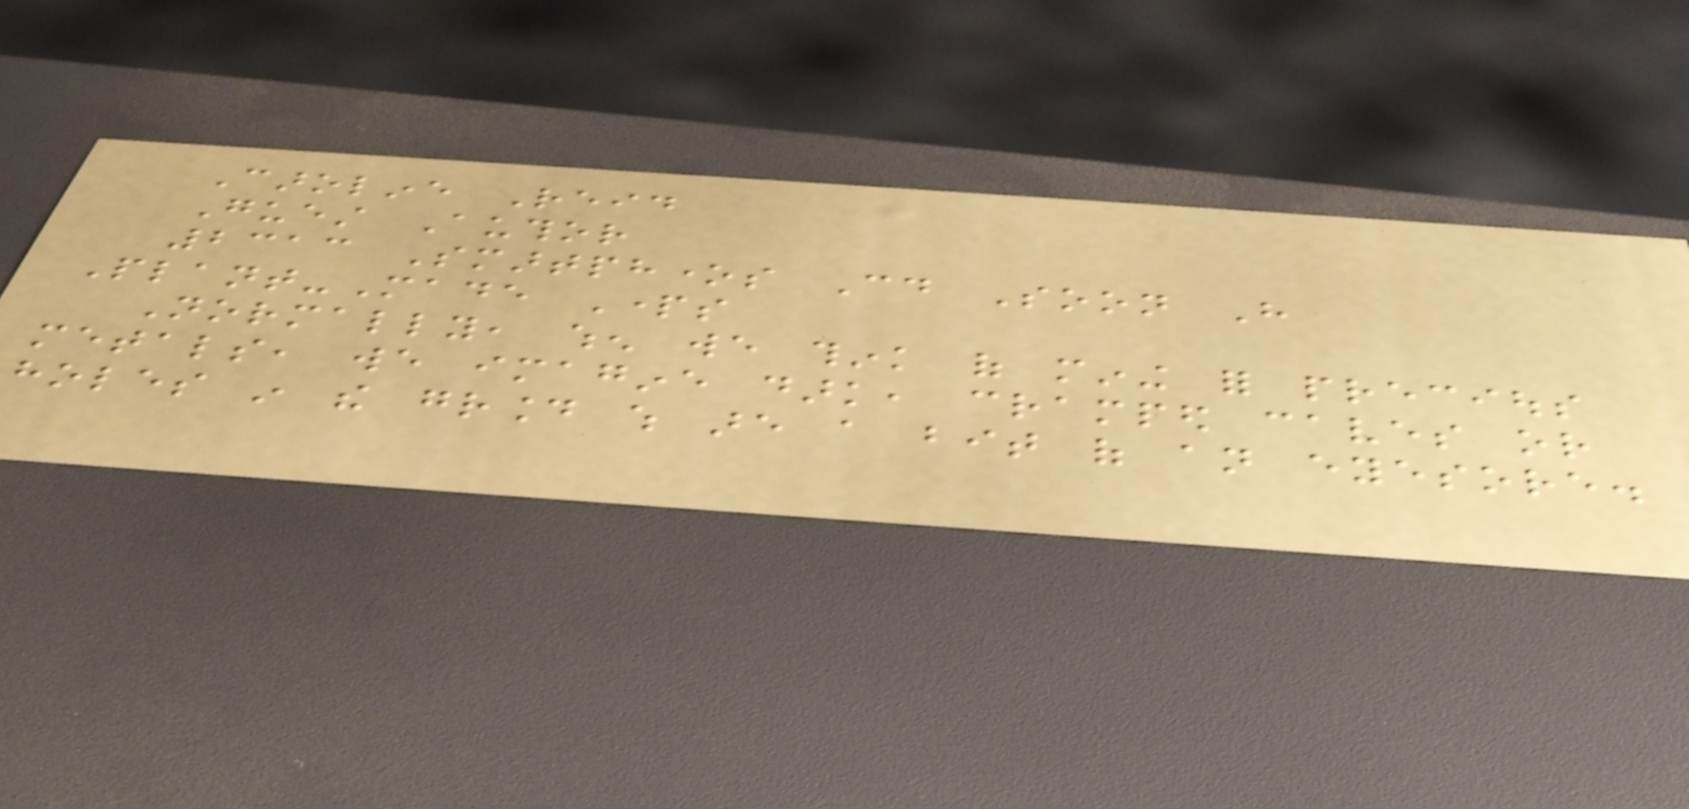Caroline Reid
Guest Author
2313 Smartphones Could Soon Have
Plant-Made Parts
Normally, when we think of mining for precious
metals, we imagine dark, cramped caves or
holes in the ground which are a bit of an eyesore.
